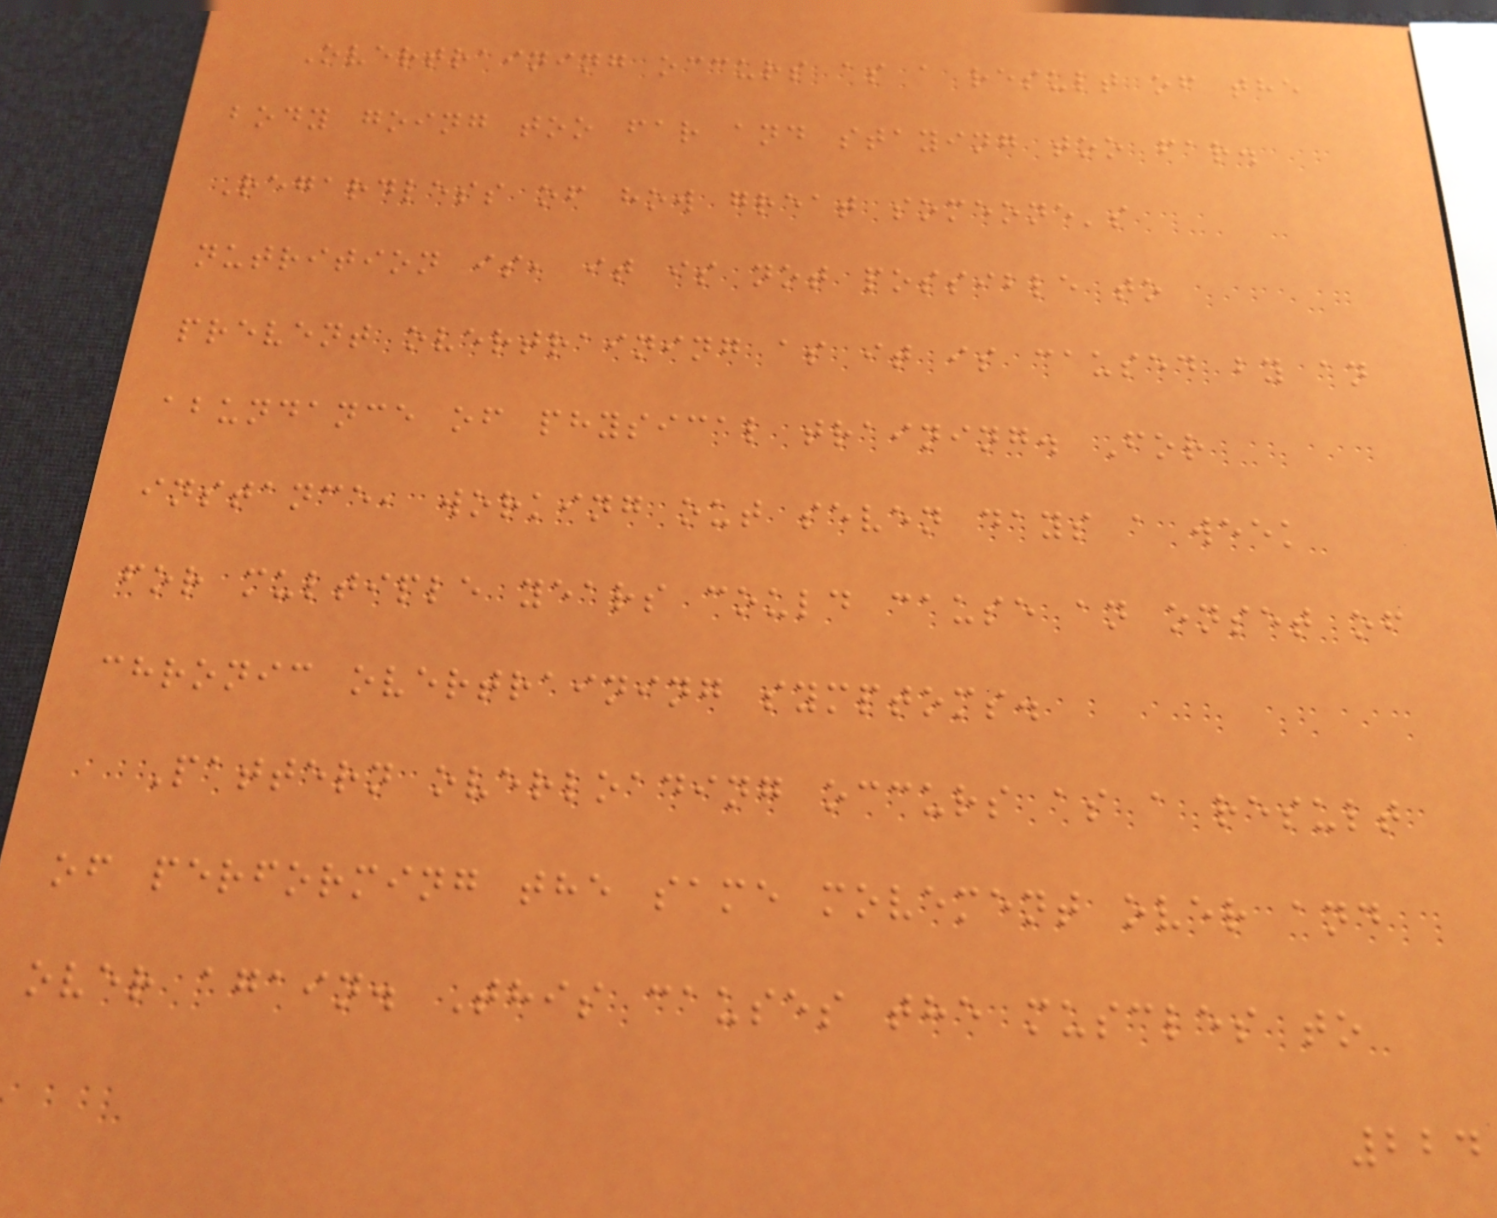Overtraining occurs as a result of the
body going too far and staying too far.
Regardless of how great someone's
nutrition is, it is not possible to
prevent overtraining as it is caused by an
abundance of physical training. For
instance, working out seven days a week
for multiple years could cause an onset of
chronic overtraining symptoms.
Pattern overloading occurs as a result
of performing the same movement over and
over again. This causes the muscles to
224
